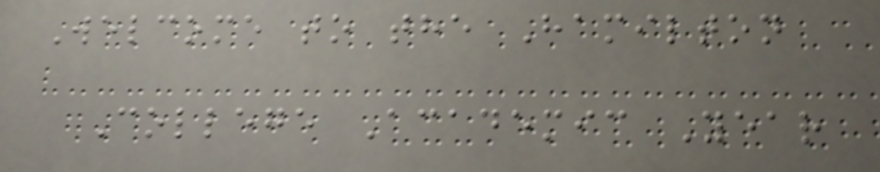Welcome to the Hamilton
College Academic Year
